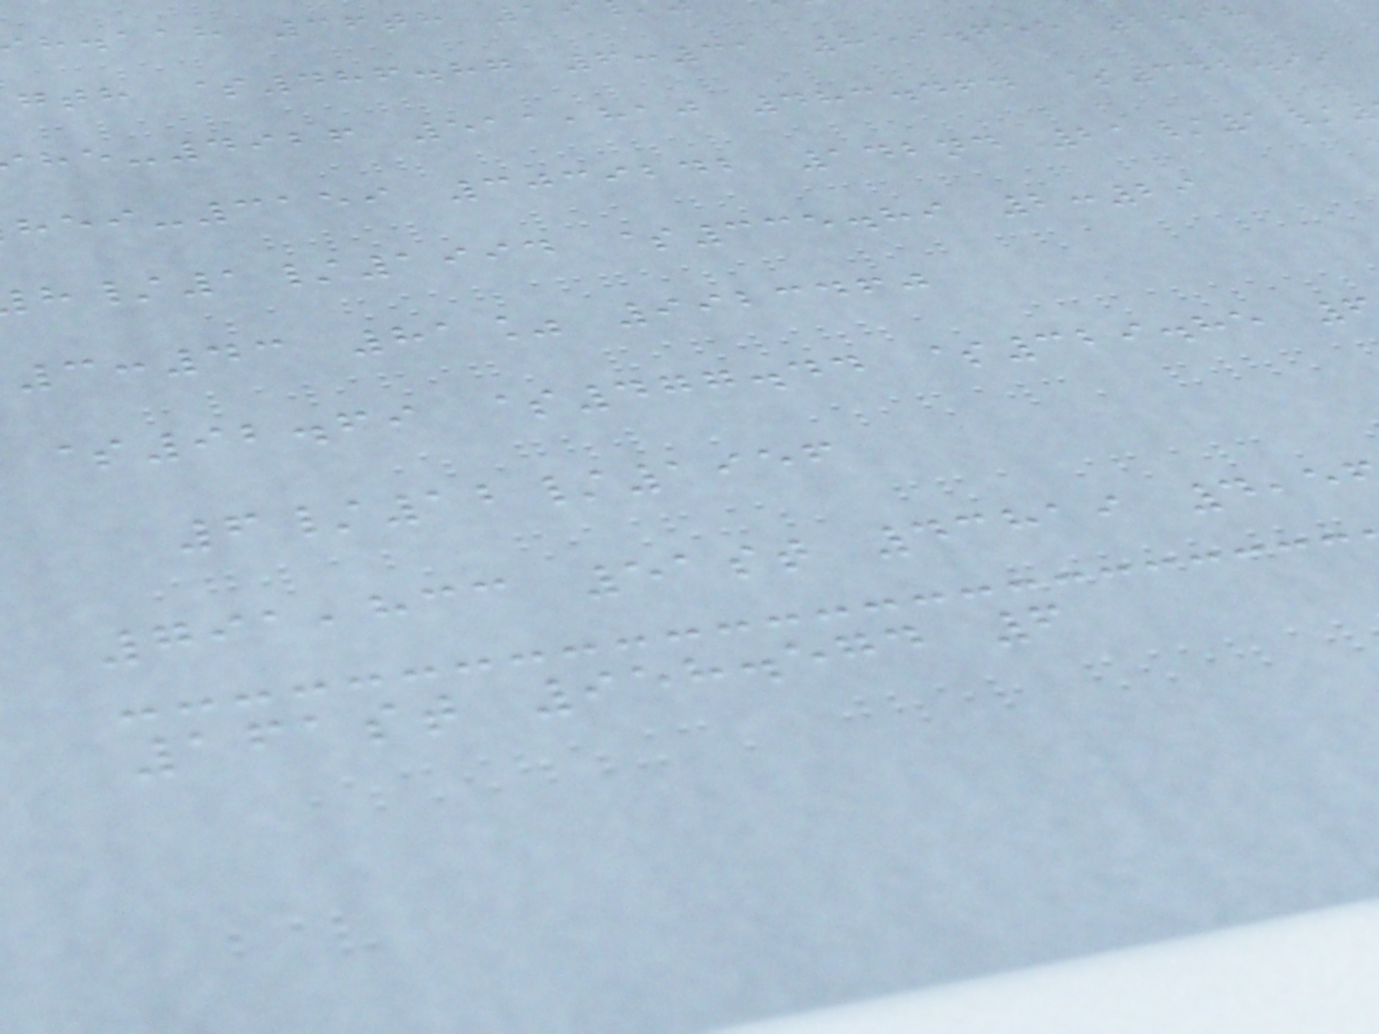h.aah 36th 1
gth $486.87 6:31 859.655 2898
-4926 511,810 483.464 $342.99
-3159 3039242 142nd 21/1/
/1/1994 $335.89 2:29
3:43 81% 9923460
$92.69 $477.44 $329.85
6/12/1956
791,833 51st 43819 4,5
161st 958.574 6
